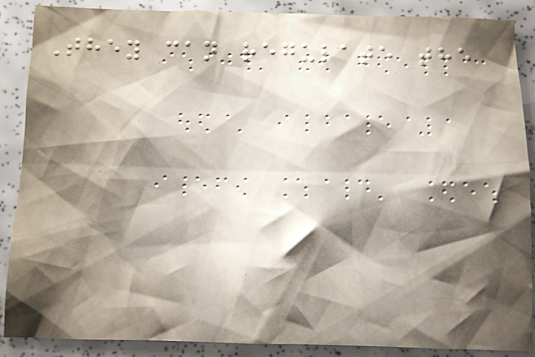They can regulate the
